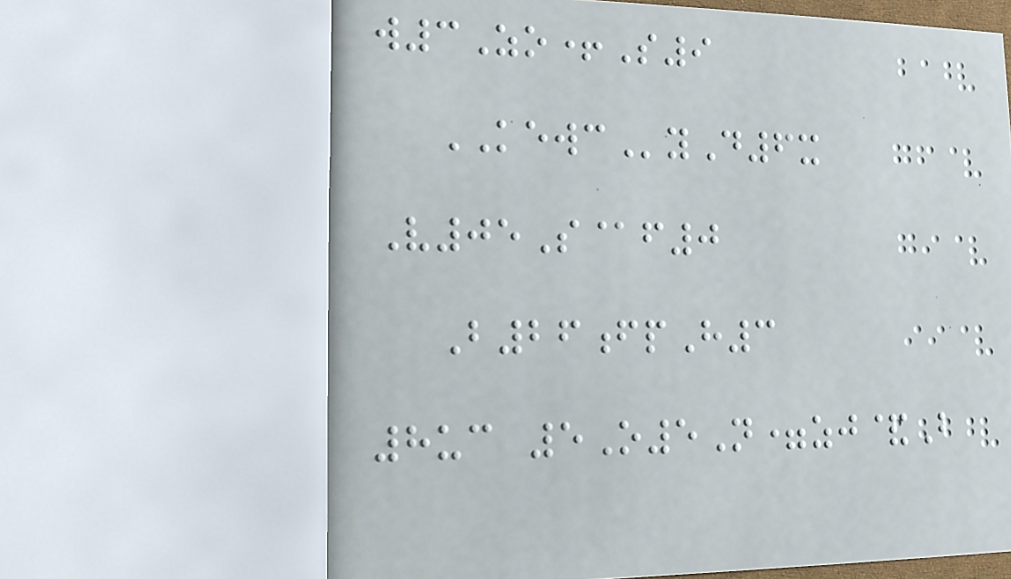w3Zo+S9
KEWCyD6x
V05S@f0
B26fpH3
8uc 5O5N=zj&B
